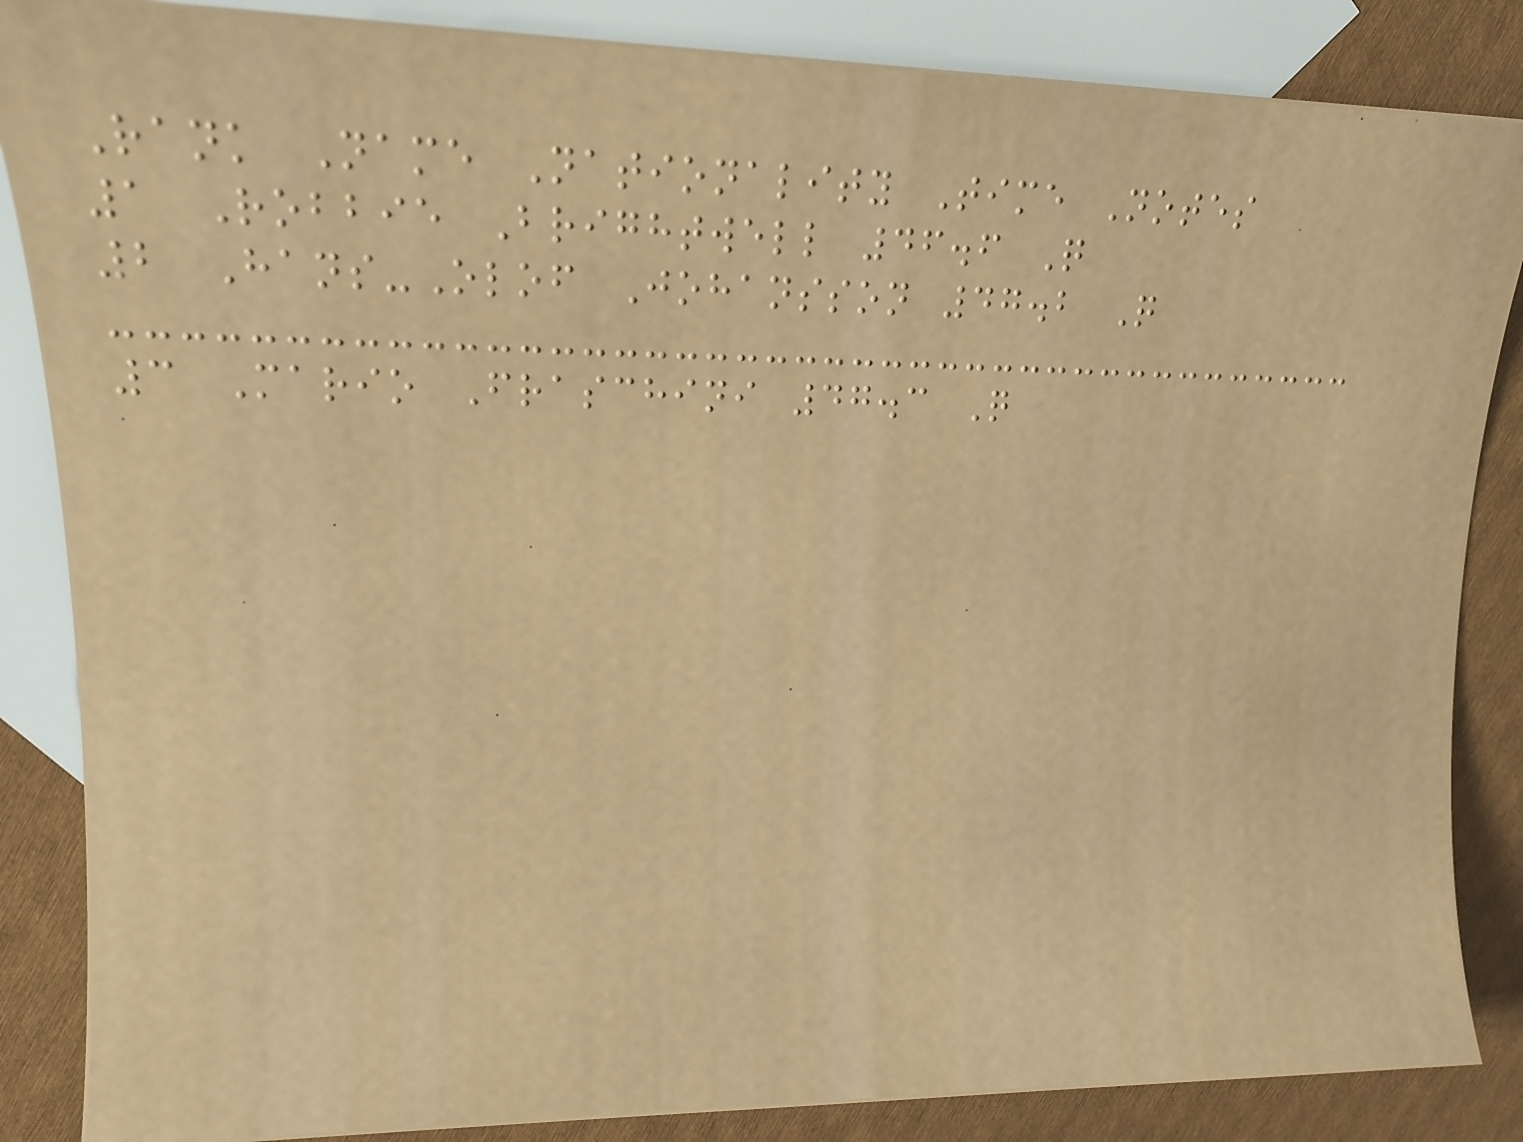Rank Name Nationality Time Notes
1 Robbie Brightwell 46.6 Q
2 Hans-Olof Johansson 47.2 Q
3 Mario Fraschini 47.3 Q
